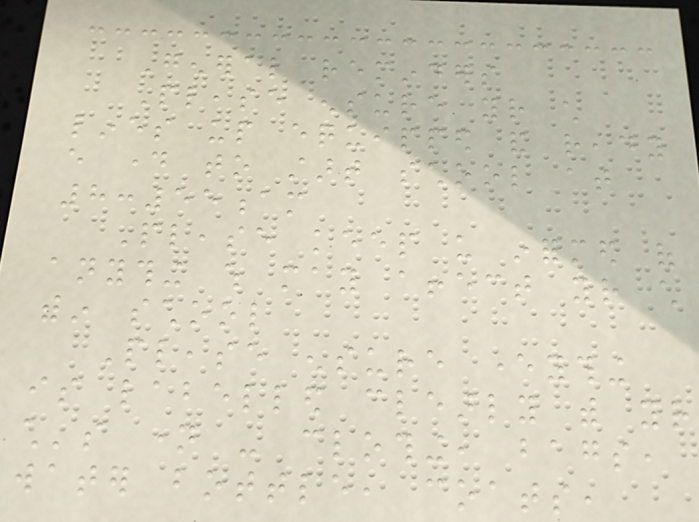General reminders
Please ensure your child
lines up equipped and ready
every day to start school at
8:55am
Please keep us informed of
anything which may affect your child
within school
Please ensure everything
is labelled clearly with your
child's name - clothing, bags,
water bottle, coats,
